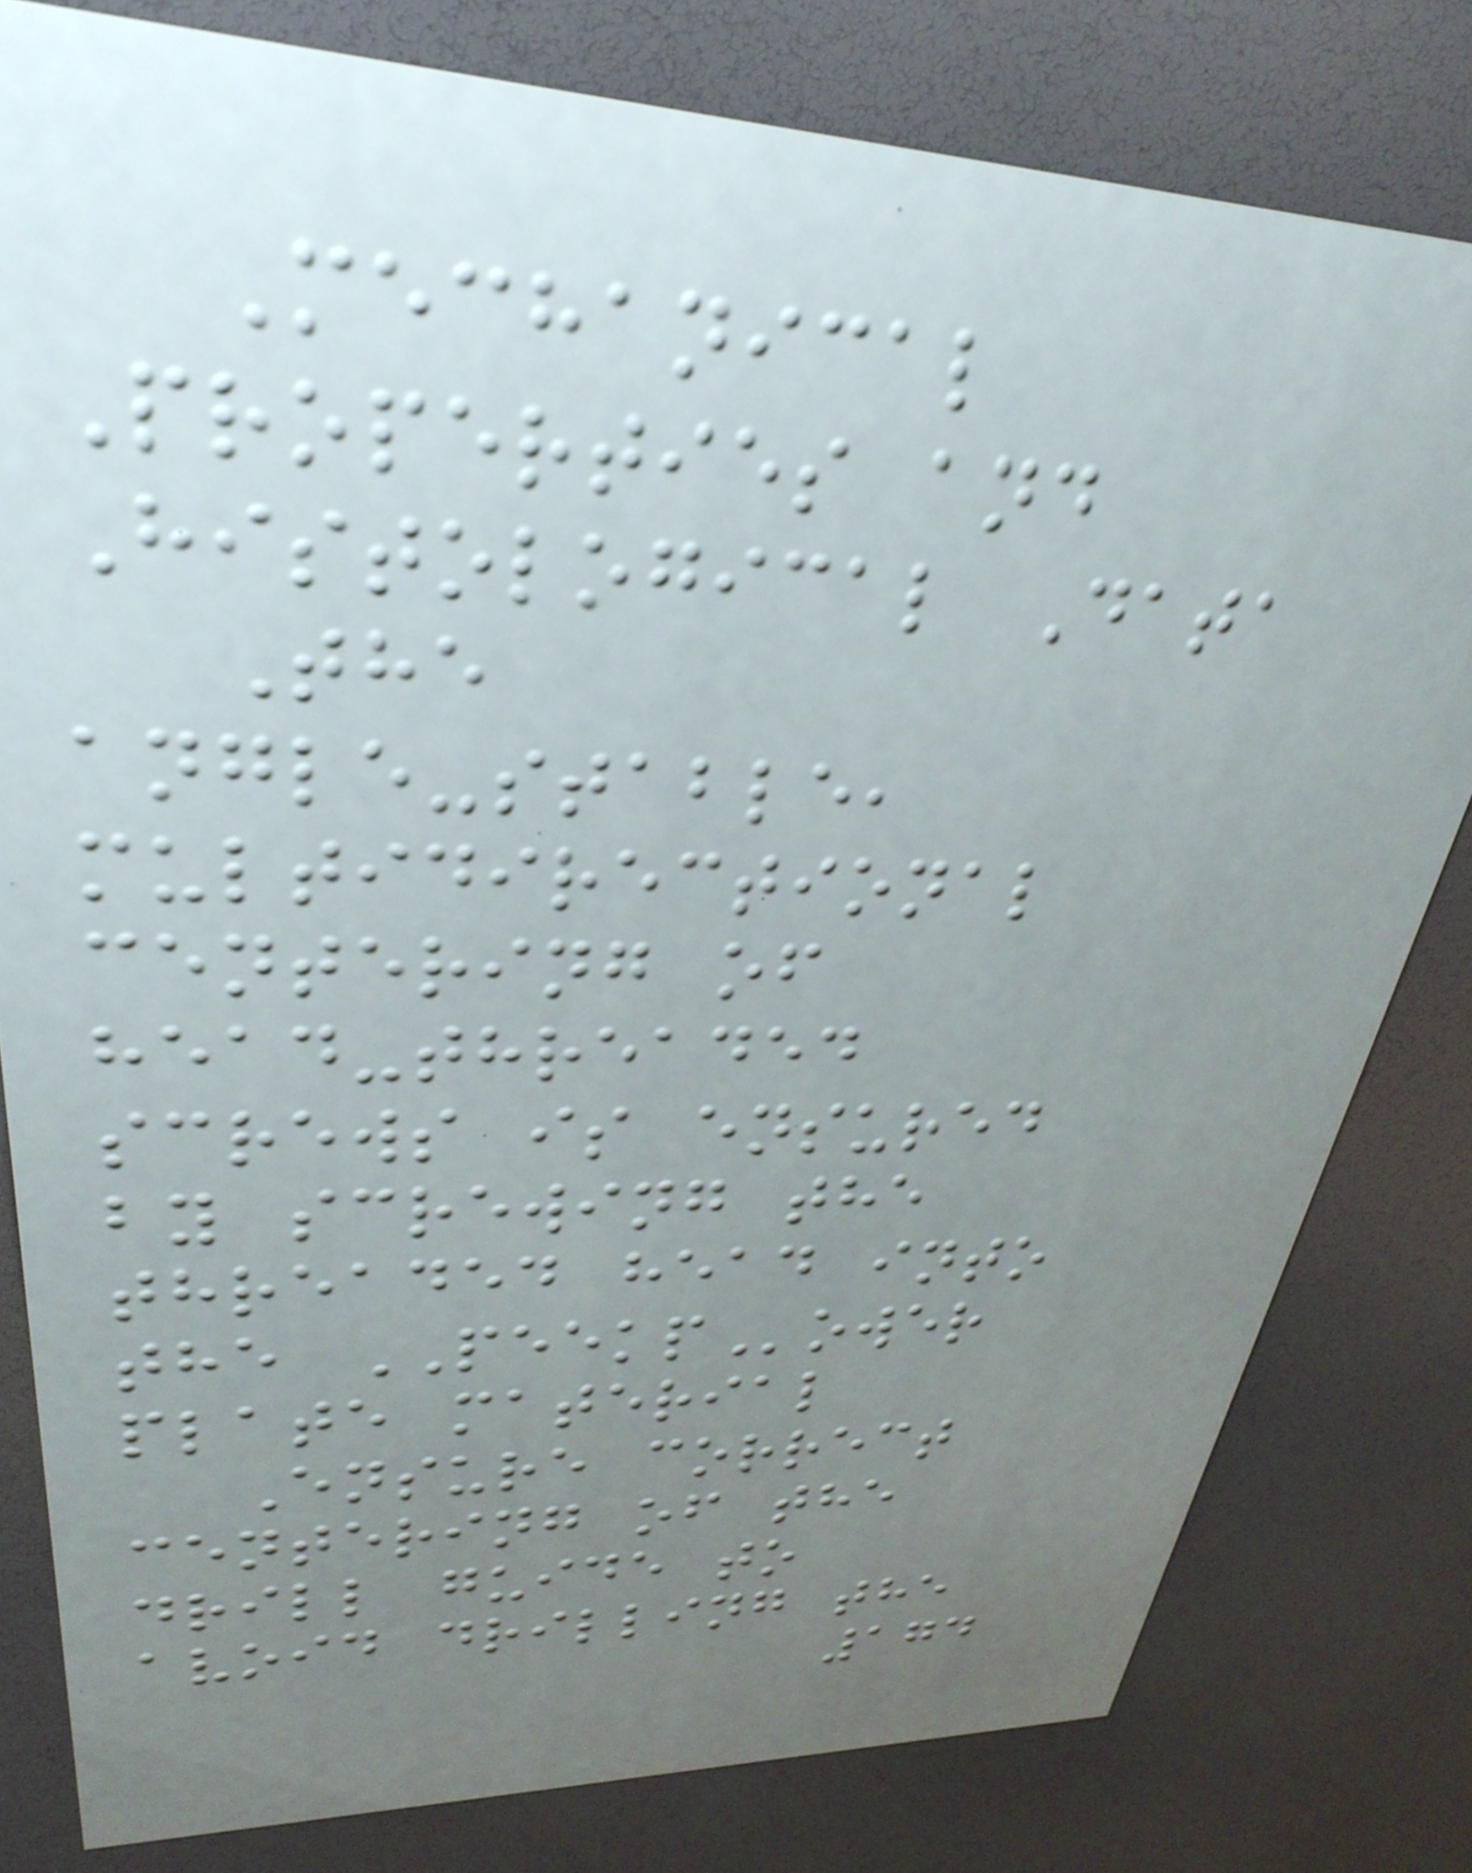Mechanical
Properties and
Histological Data
The
angle-stable,
multidirectional
centering of
head-threaded
screws is ensured
by screwing the
threaded head into
the PEEKPower
plate material
Ensure correct
centering of the
drill guide to
avoid drilling the
174
